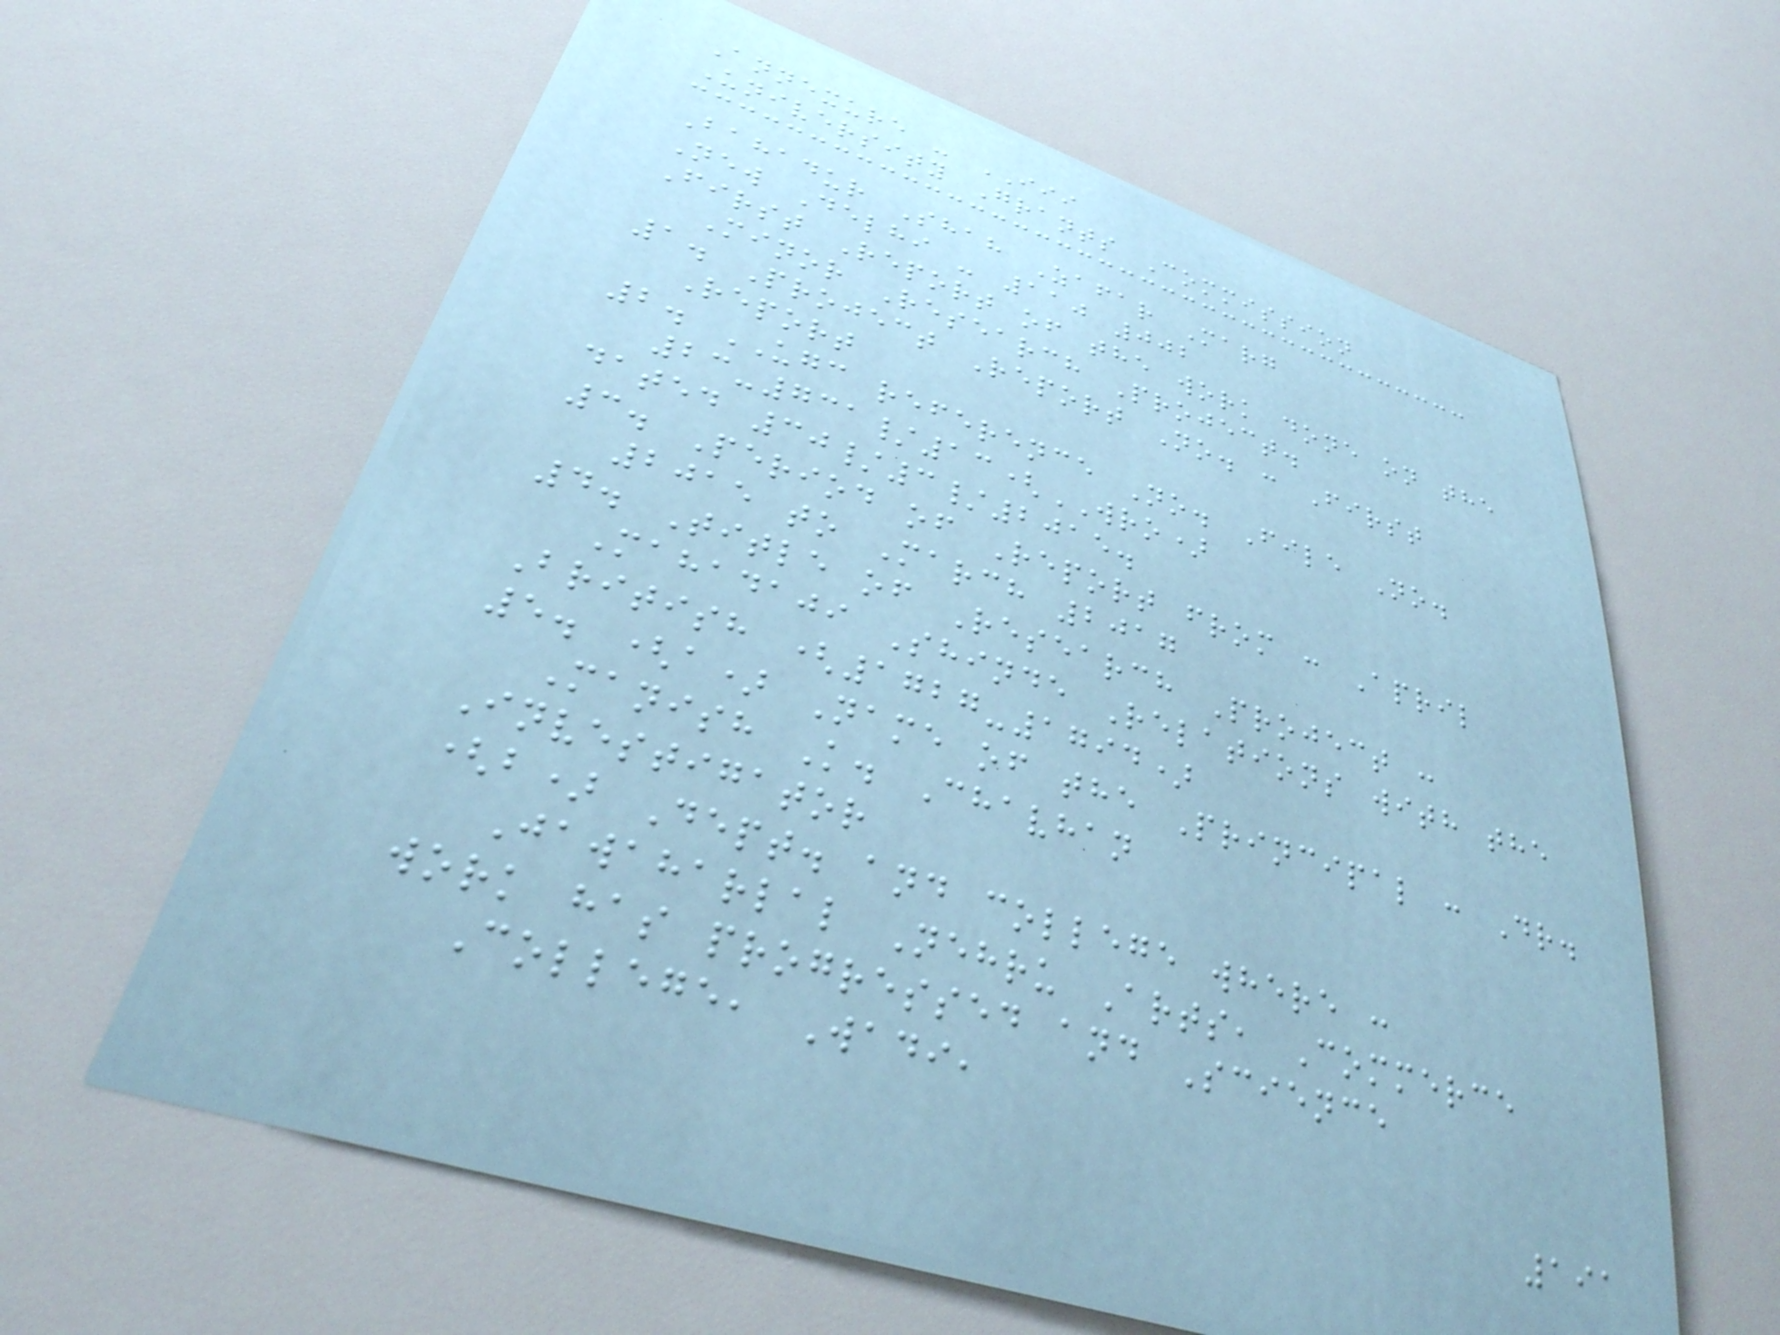Annexure - III
University Grants Commission
Bahadur Shah Zafar Marg
New Delhi - 110 002
First Report of the work done on the
Minor Research Project.
1. Project Report No. : First
Report
2. UGC reference No. File No.
23-731/13(WRO)
dated 30/3/2015.
3. Period of Report from : April
2015 to March 2017
4. Title of Research Project :
Mahadaji Shinde Relations with the
British (1727-1794)
5. (a) Name of the Principal : Dr.
Manish K. Chavhan
Investigator
(b) Dept. and college where :
Jawaharlal Nehru Arts, Commerce
work has progressed and Science
College, Wadi,
191
